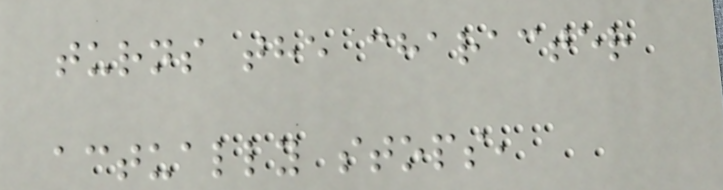turns the character
actually stops,
